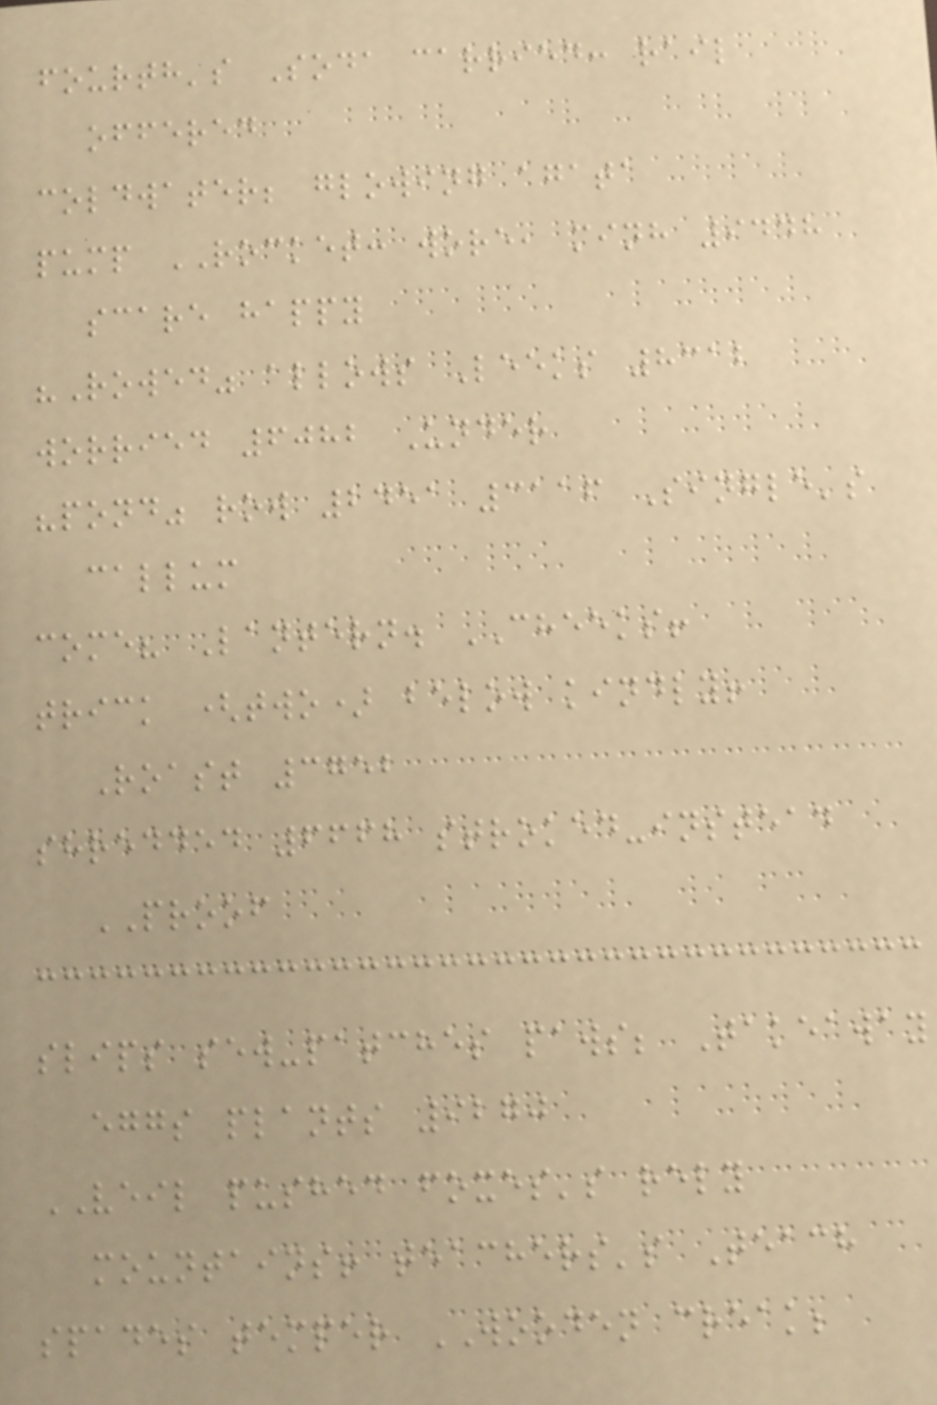fourth's Soda carried: rail
offered
coldwater; glowing agata
pump ROCKET: wore, minh 9448
scare happy
"Rowed" allows Leeks 8312
worried 6082 Under
"pond" row 2451 3116 Single's
callum
come? Lantern. CHEEKS!
trick (two) below kindly!
Roast 3752
shredded 6668 stroked-instead
PROOF
slips sew-patches paws; Takeaway
eggs plants 9270
VEIL pushed foxes's rely
mountains! teachers's Teach
spades temper WOODEN creak;
